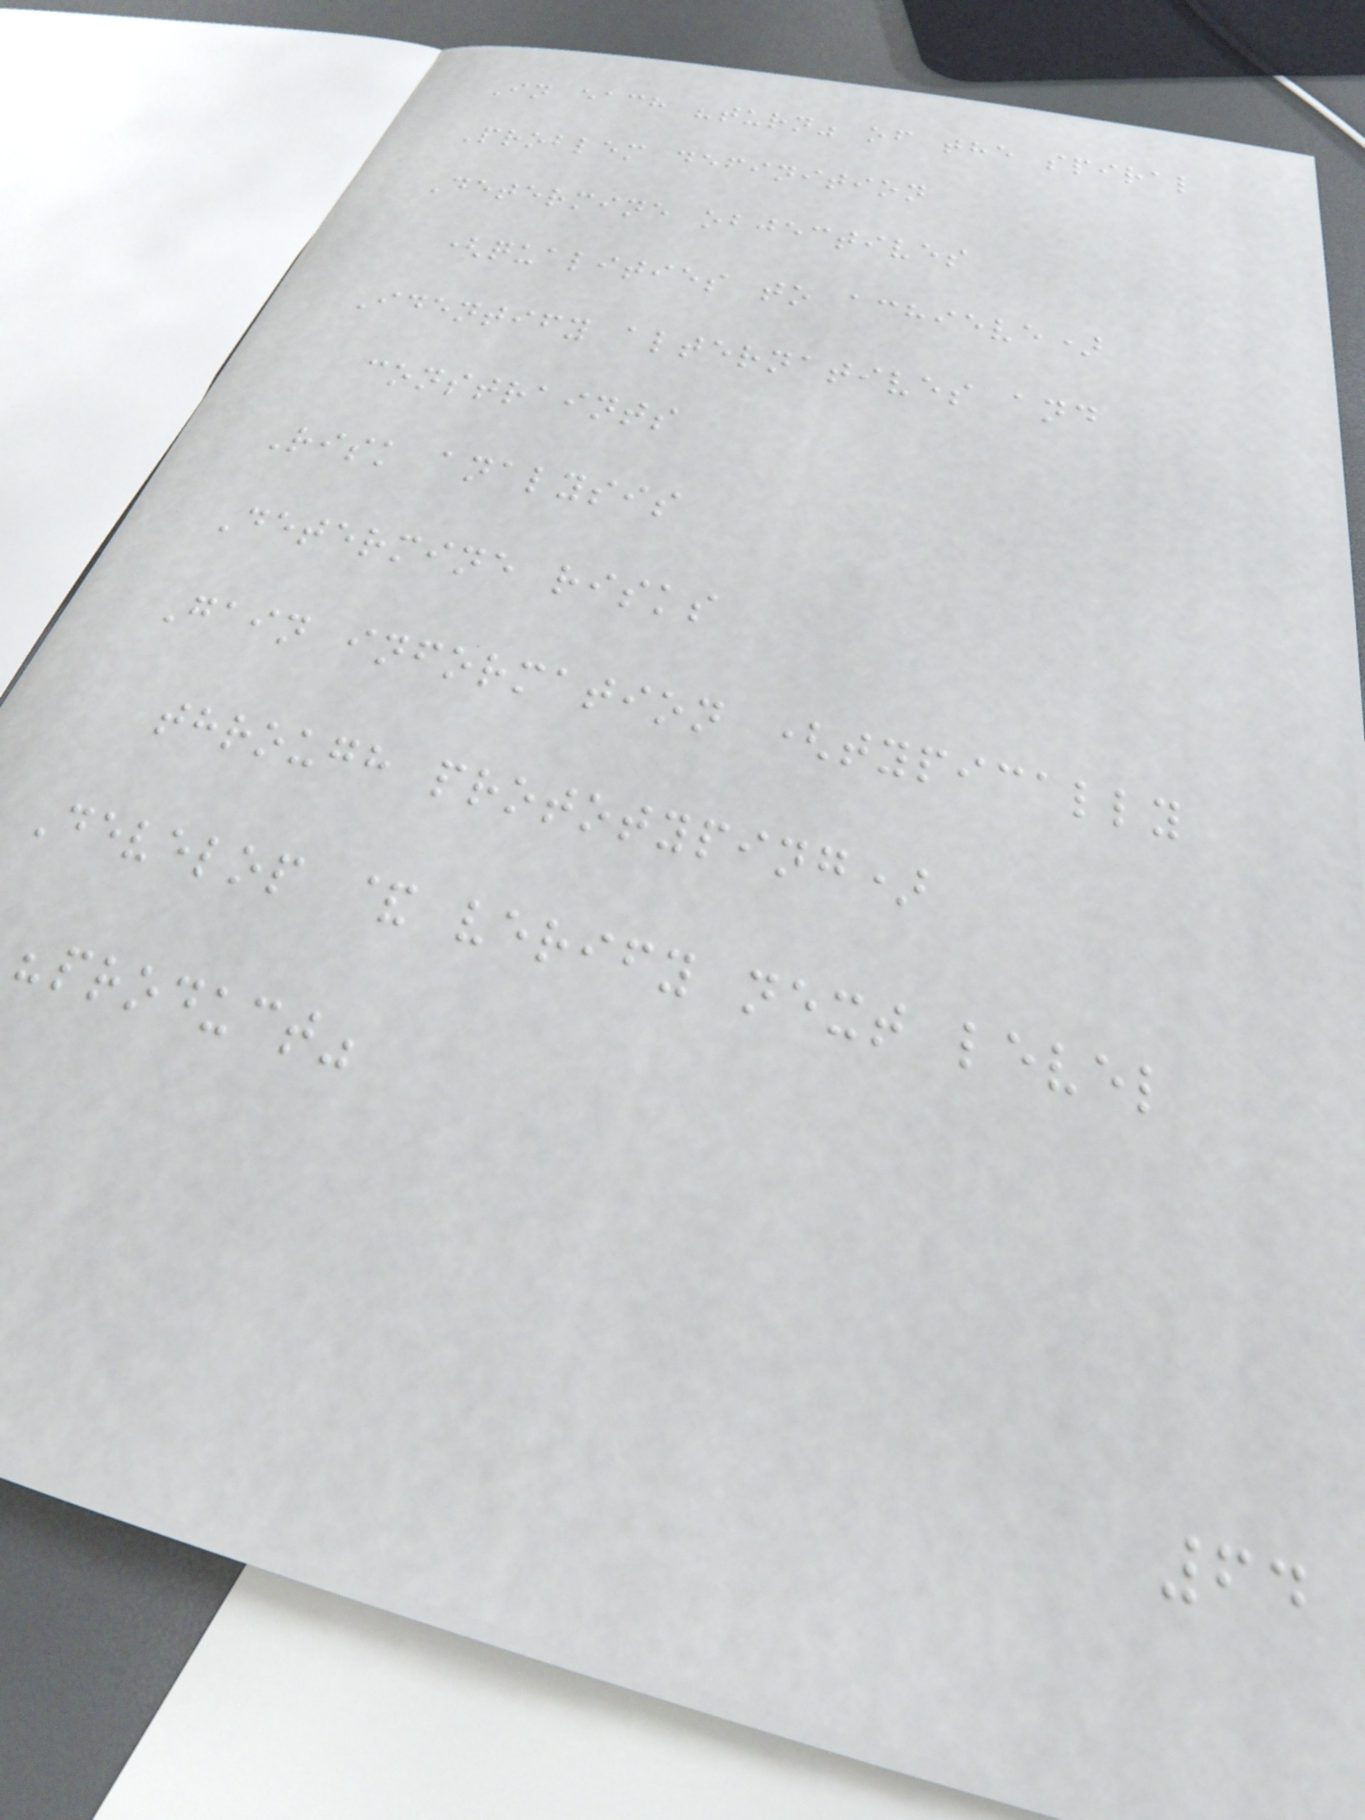In each "turn" of the spiral
Problem definition
Determine objectives
(qualities to achieve)
Identify alternatives and
constraints
Risk analysis
Determine risks
Gain information (typically
through prototyping)
Develop & verify next level
"product"
64
